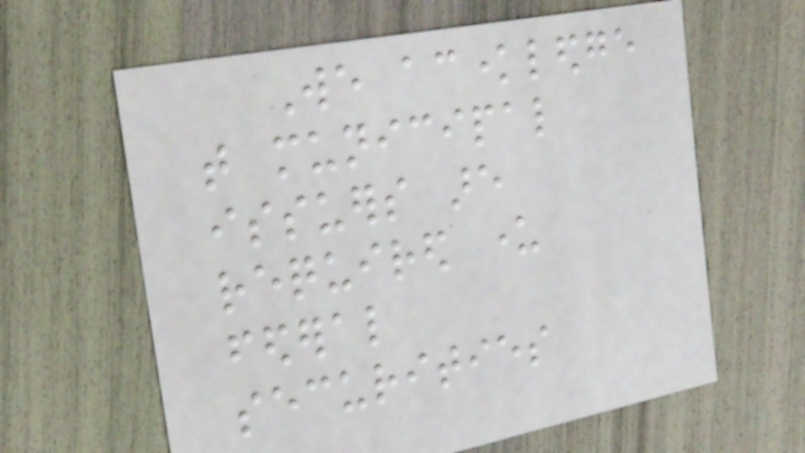We acknowledge
that municipal
issuers are
required under
federal
securities
